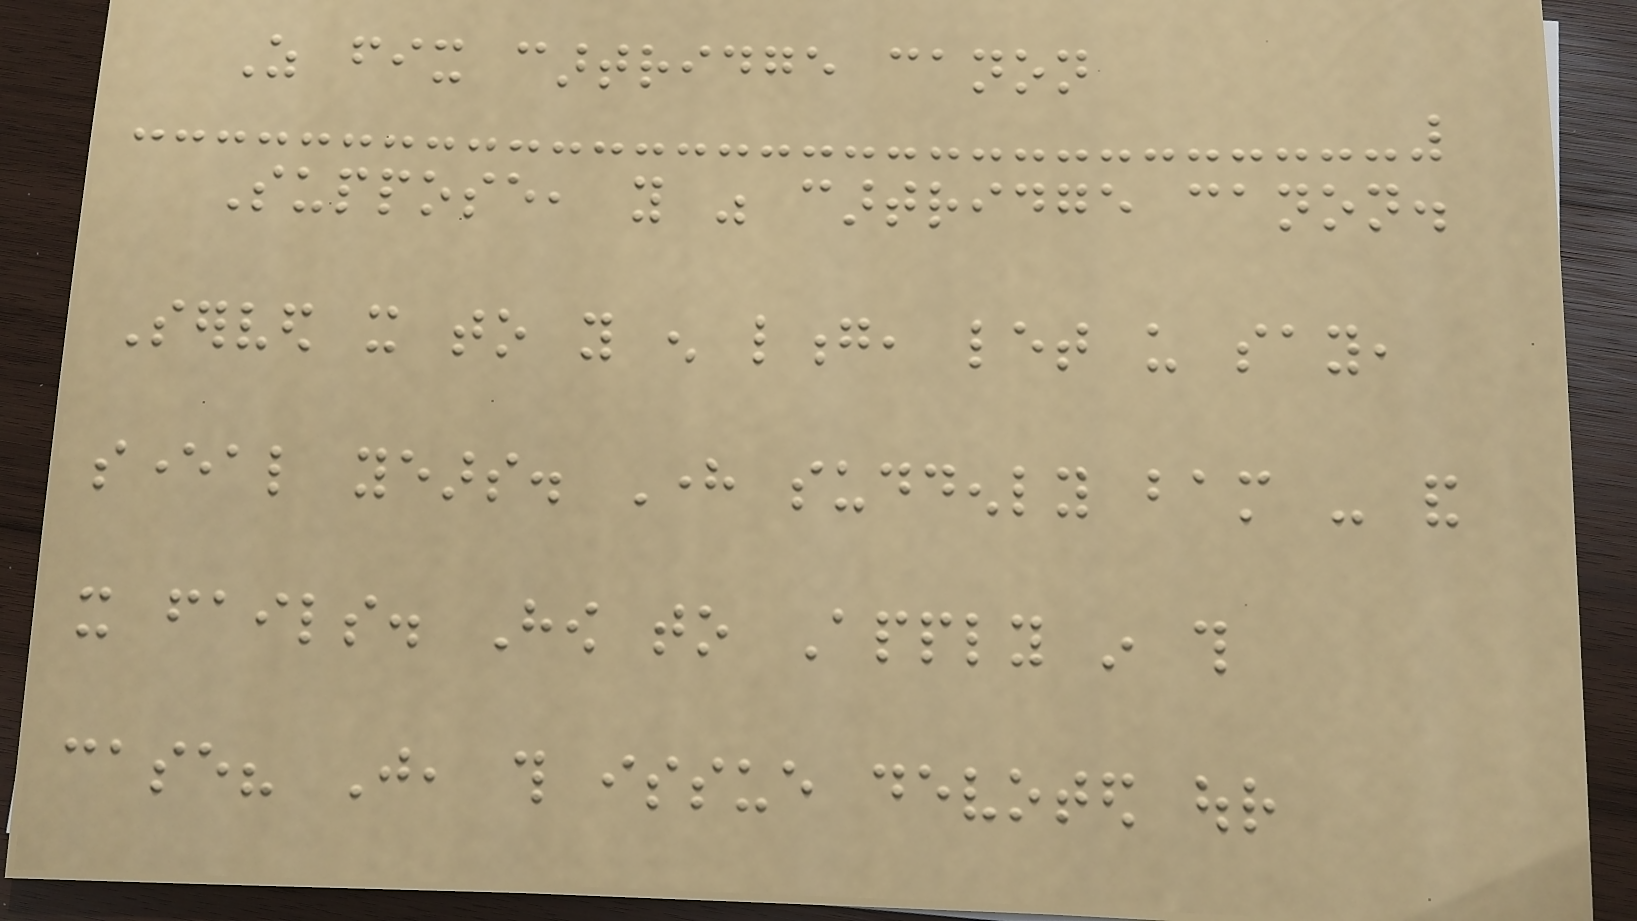As fix cartridge canon
Suppose, you was cartridge canon.
Served it to you enough long, let us say,
several years. Here suddenly bam - and
it fails. How to Apply in this
case? Just, this issue devoted our
